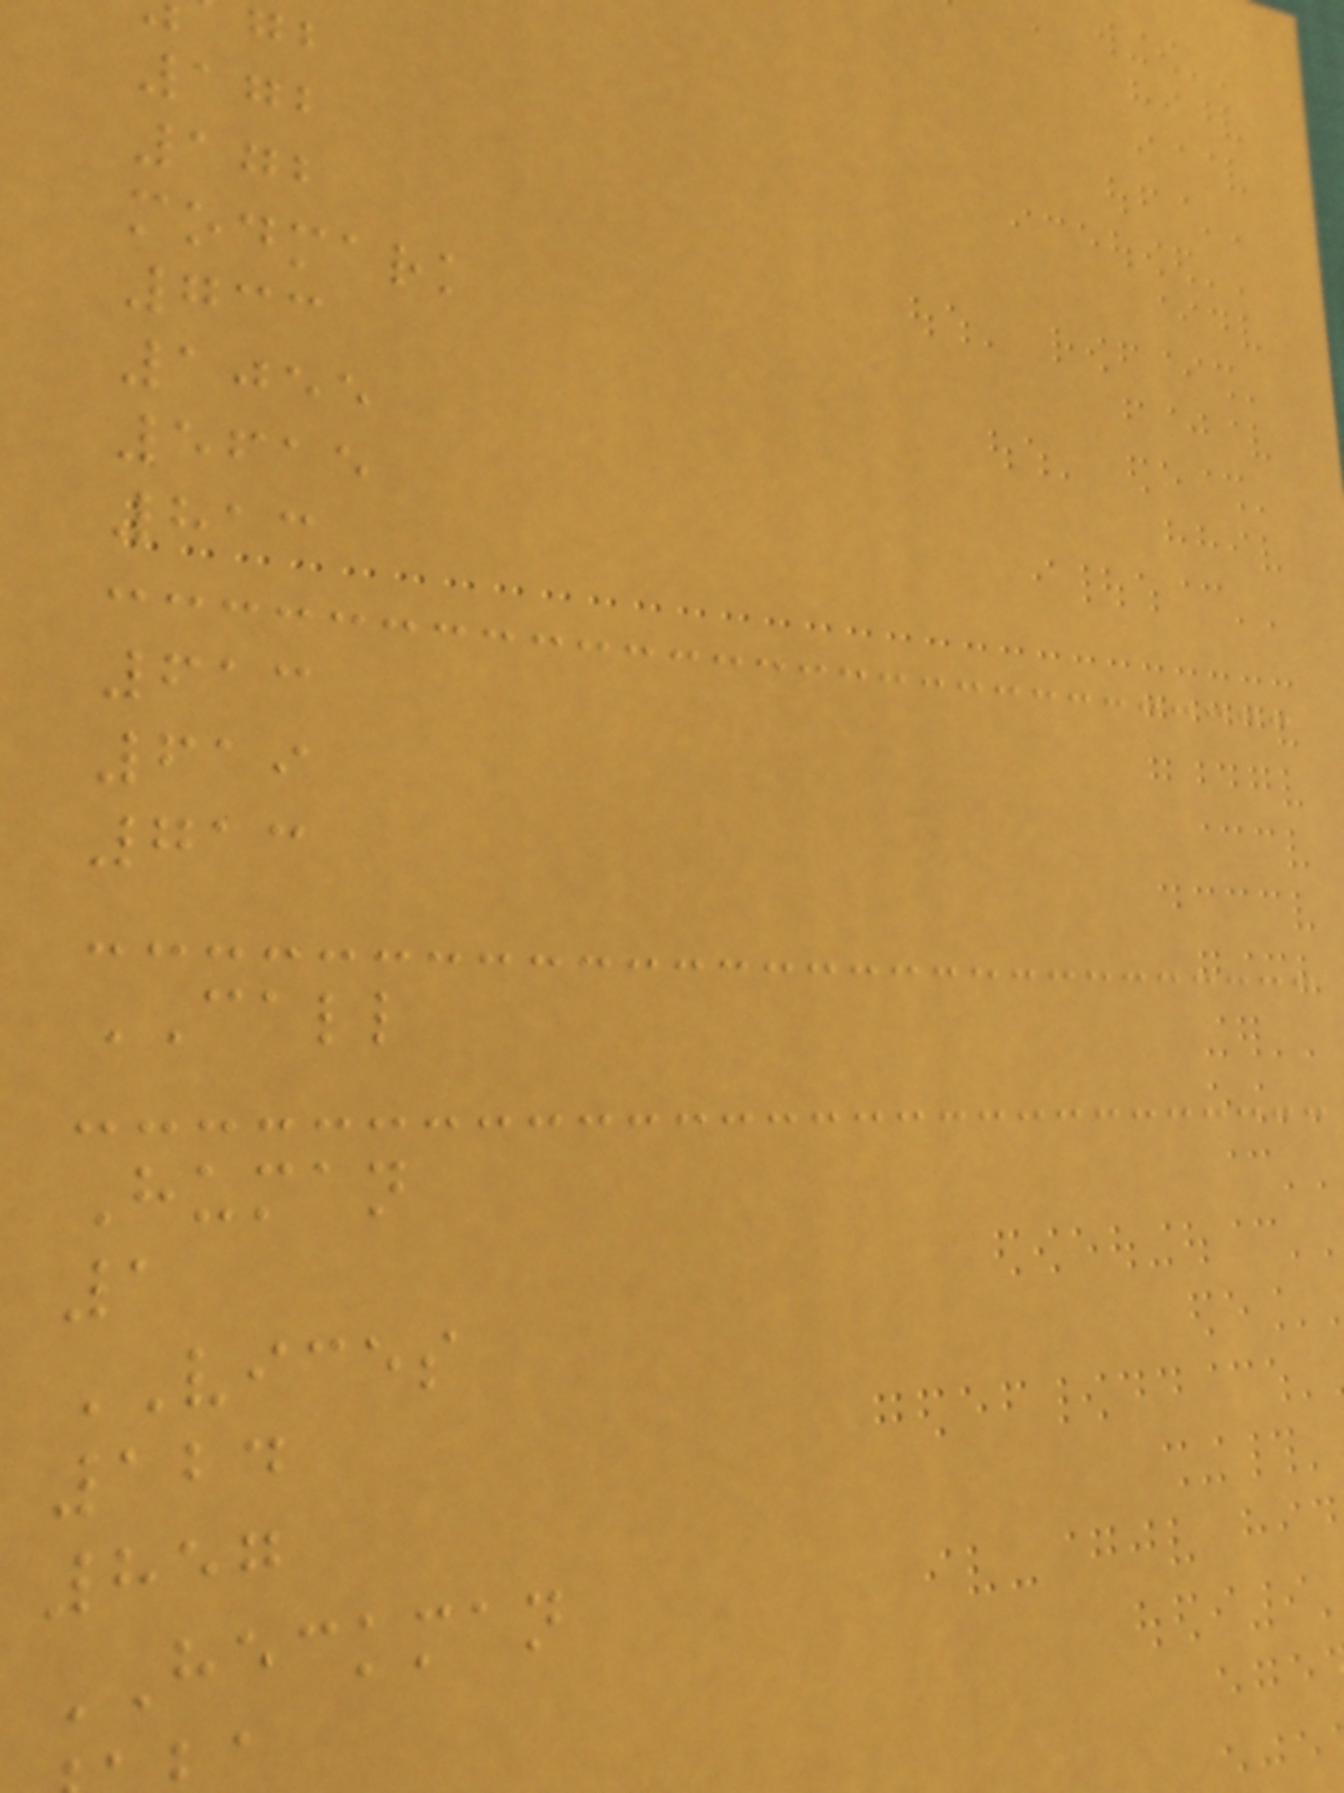172
172
modmark
733
1055
5615
813
613
619
713
CALL
Human
1
VICES
124
857
HECKMAN
